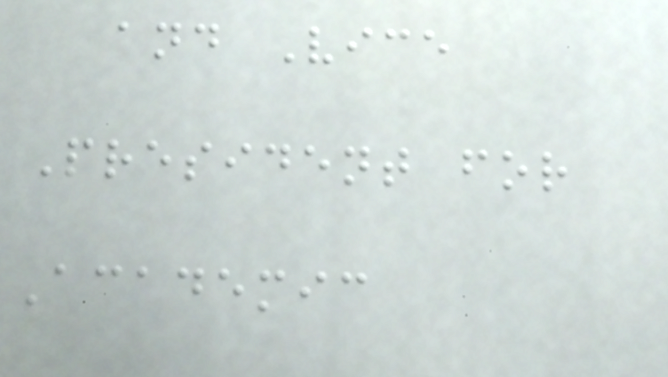and Vice
President for
Academic
